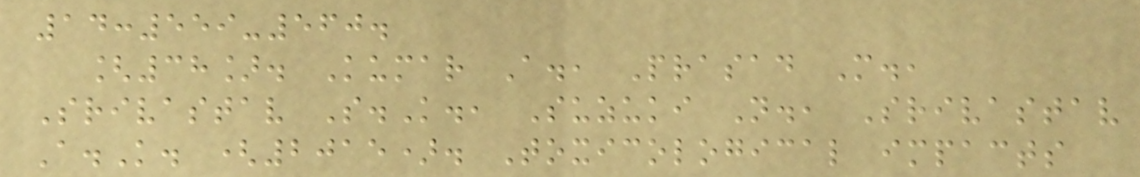14:559-560.
[38]. Kumar A., Prasad M.,
Srivastav S.K., Suzuki N., Srivastav
A.K. (2015). Toxicological impacts
